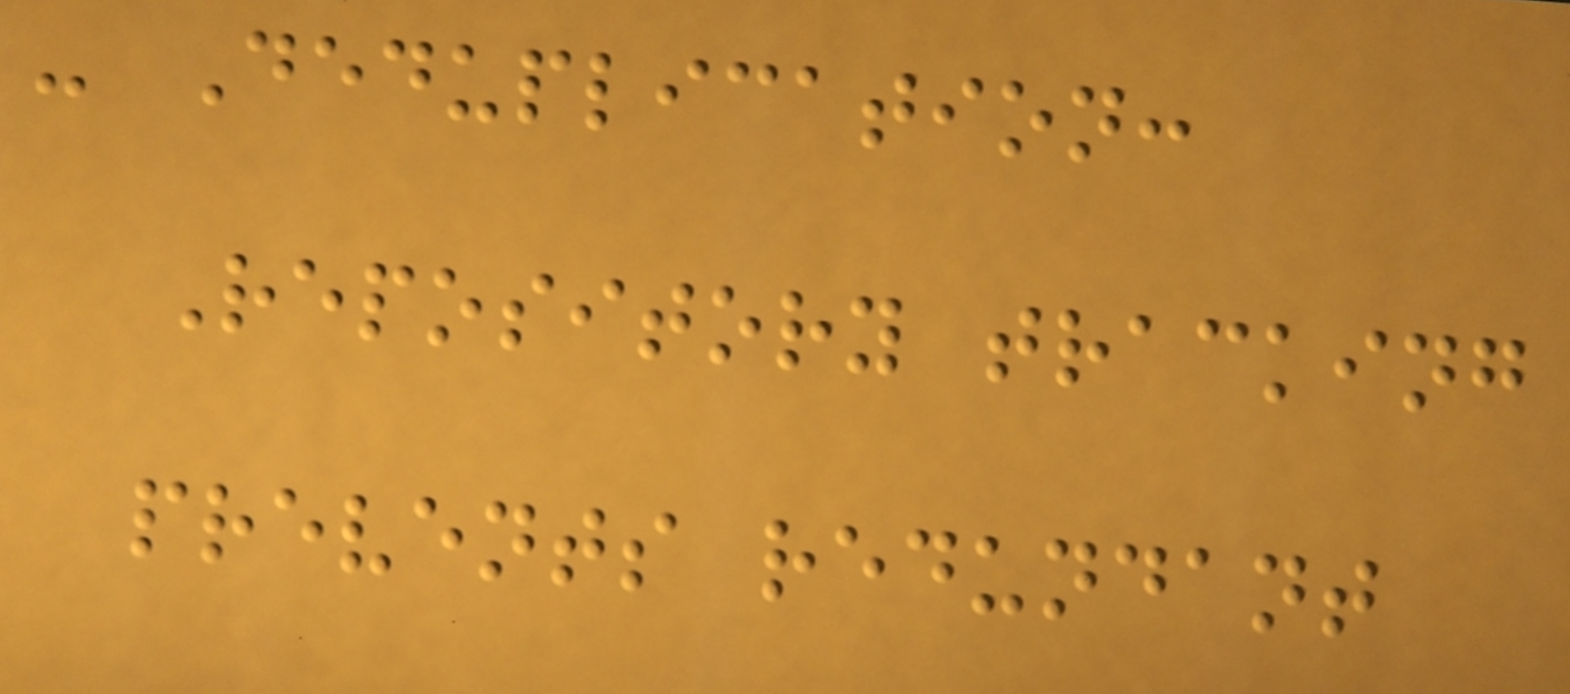- Deduplication:
Repository tracking
prevents redundant
